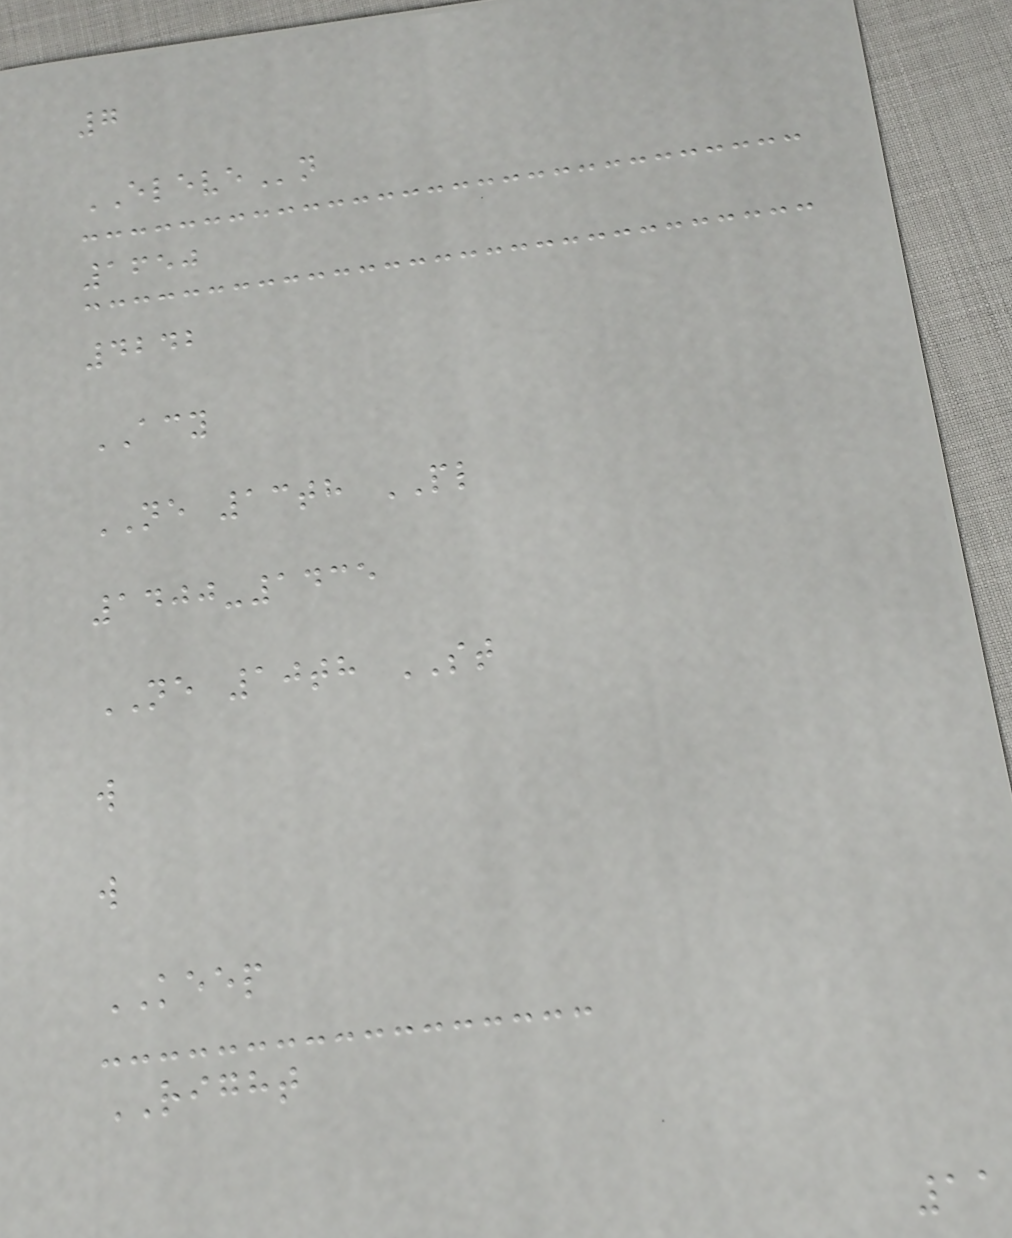7
ELEVEn
1650
4242
ACY
NE 13th PL
1400-1435
NE 10th ST
w
w
KEEP
RIGHT
11
